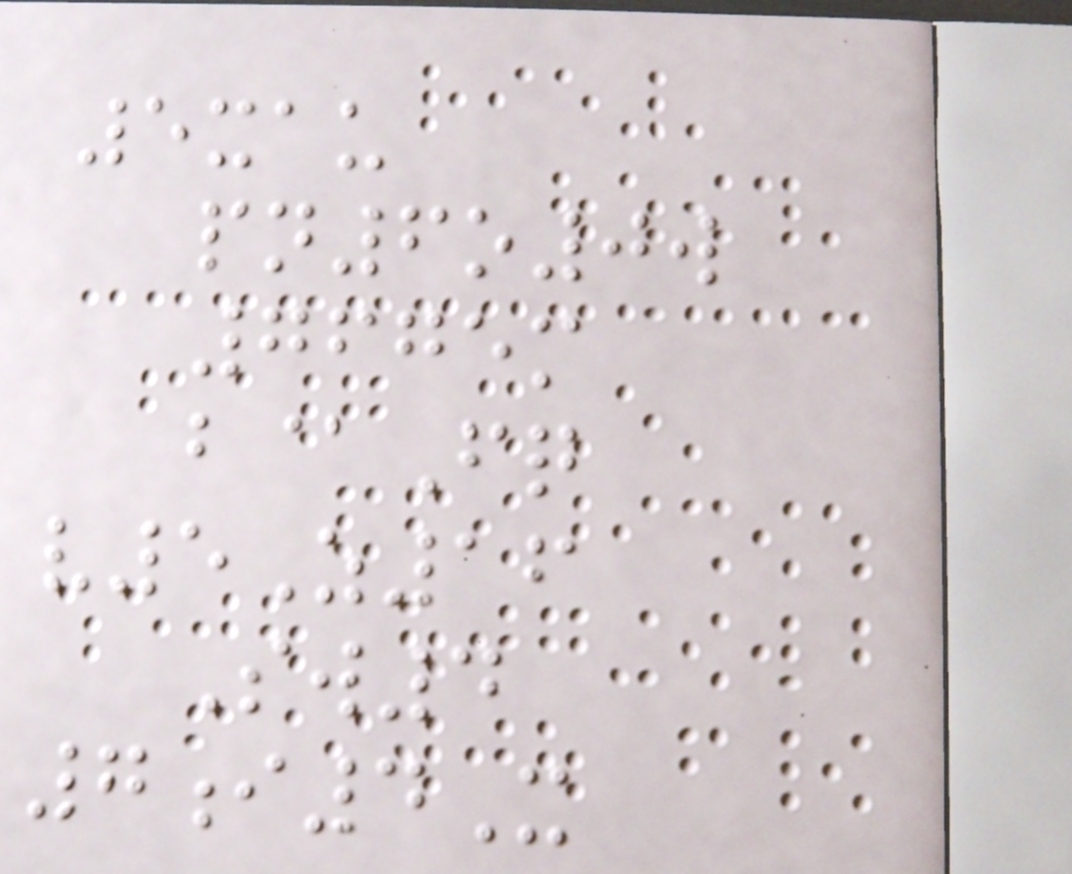5xau
pn6o0w
7675m
b@Fq
v5Z16
Sw4
7i4X
